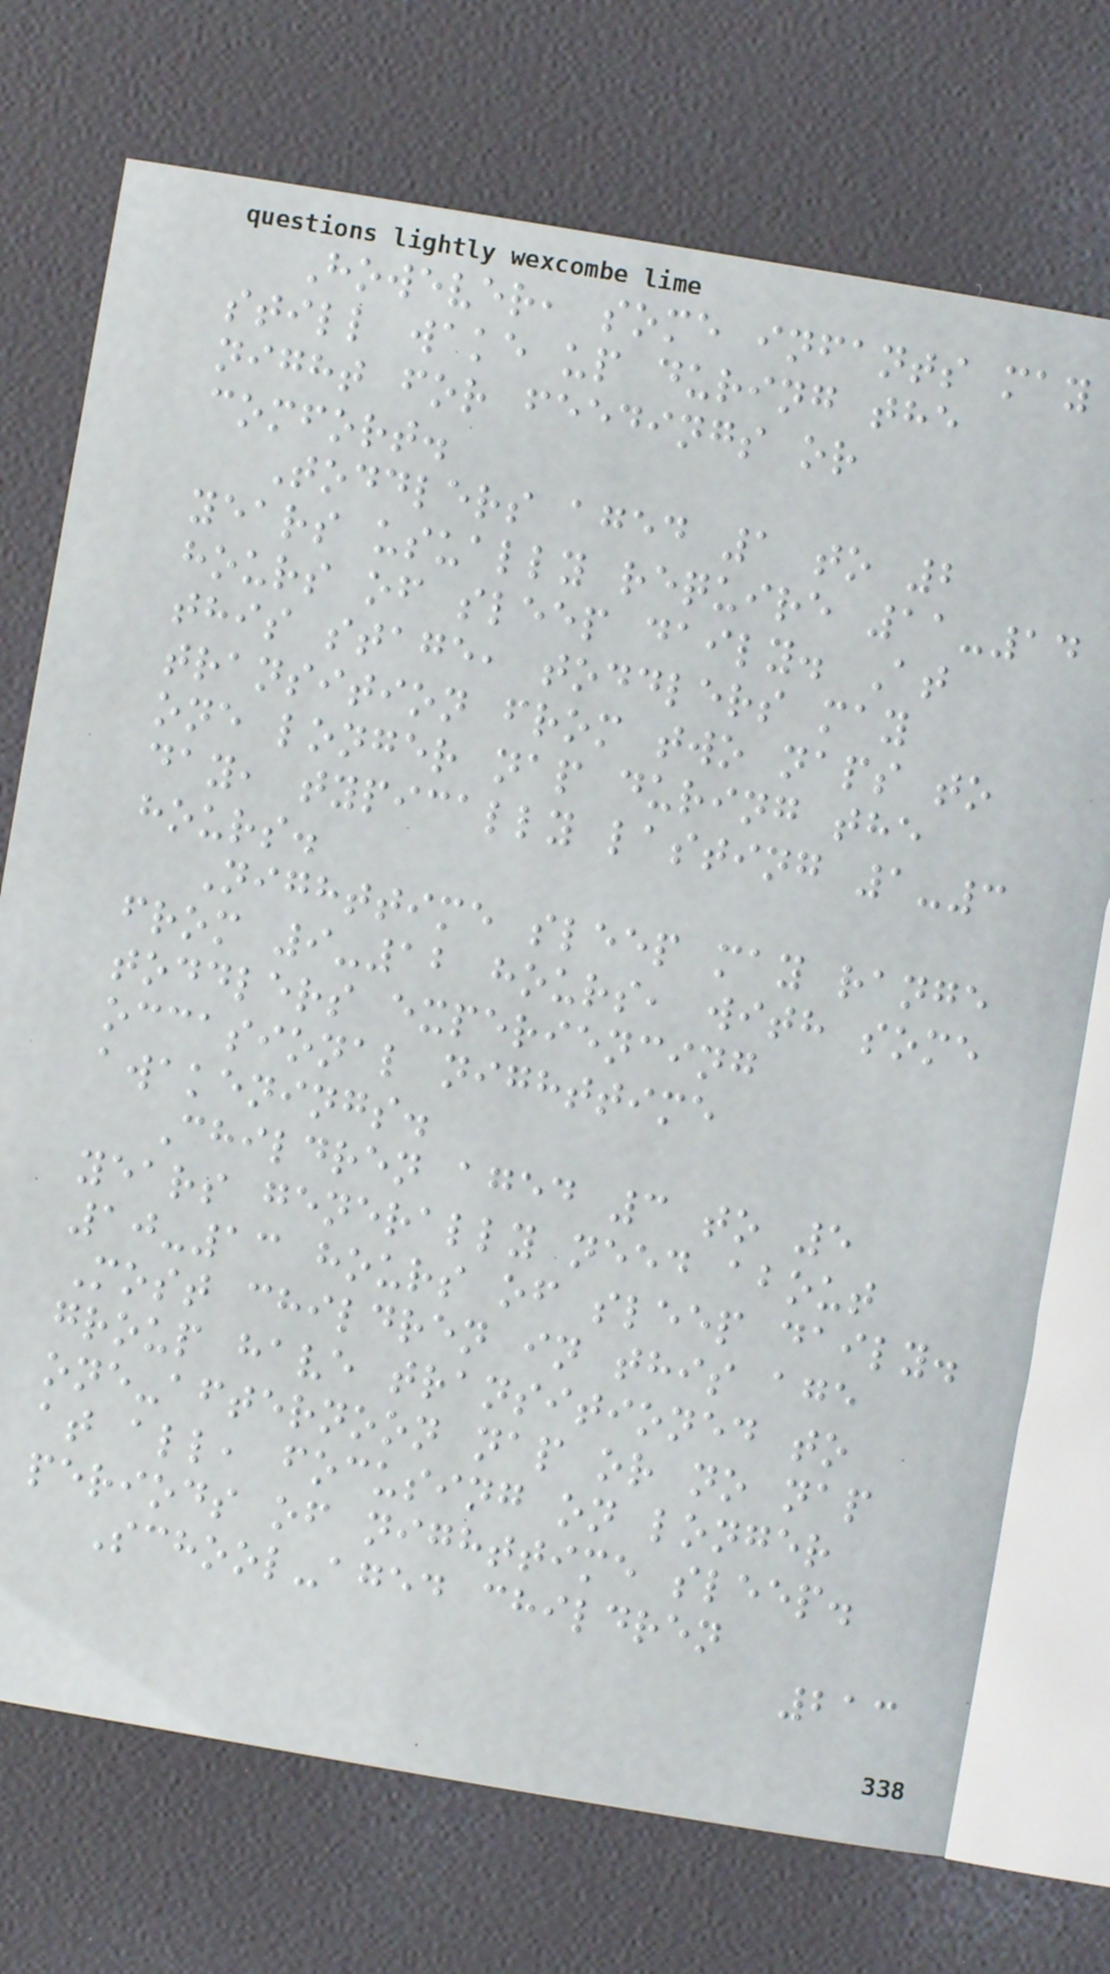However, some infants may
still wake up during the
night for feedings or
comfort.
Toddlers aged 1 to 2
years usually require 11-14
hours of sleep daily. At
this stage, toddlers may
transition from two naps to
one longer nap during the
day, typically lasting 1-3
hours.
Nighttime sleep may range
from 9-12 hours, with some
toddlers experiencing
occasional nighttime
awakenings.
Children aged 3 to 5
years generally need about
10-13 hours of sleep daily.
Most children in this age
group have transitioned to
one-afternoon nap or no nap
at all, focusing on longer
periods of nighttime sleep.
School-aged children
213
